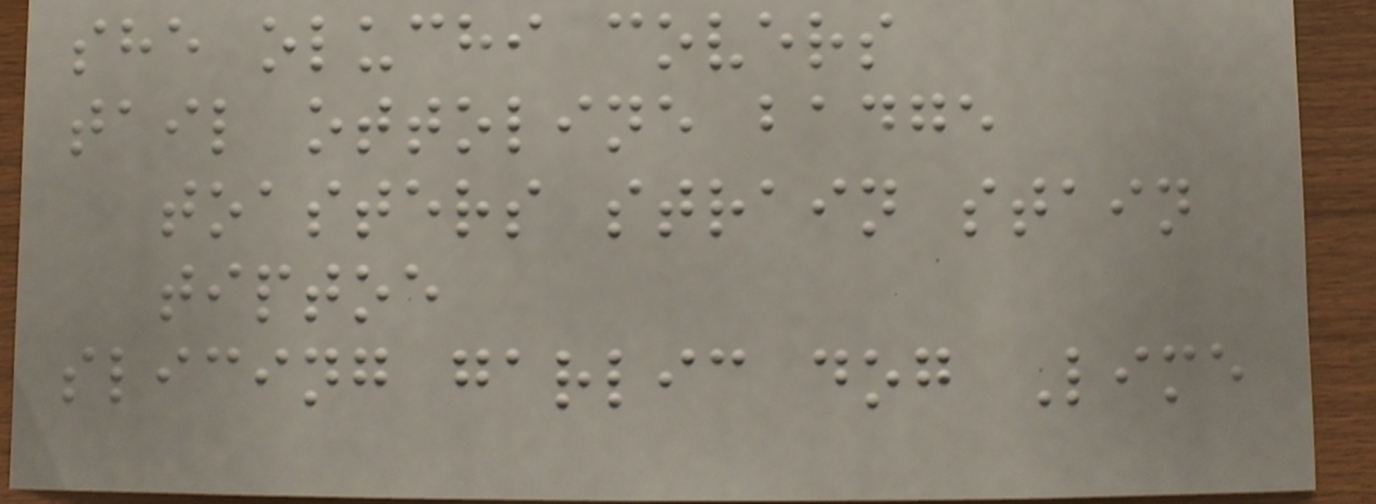she oluchi covers
tail ottoline badge
toasters strain stain
tiptoe
slicing garlic dog Lime
